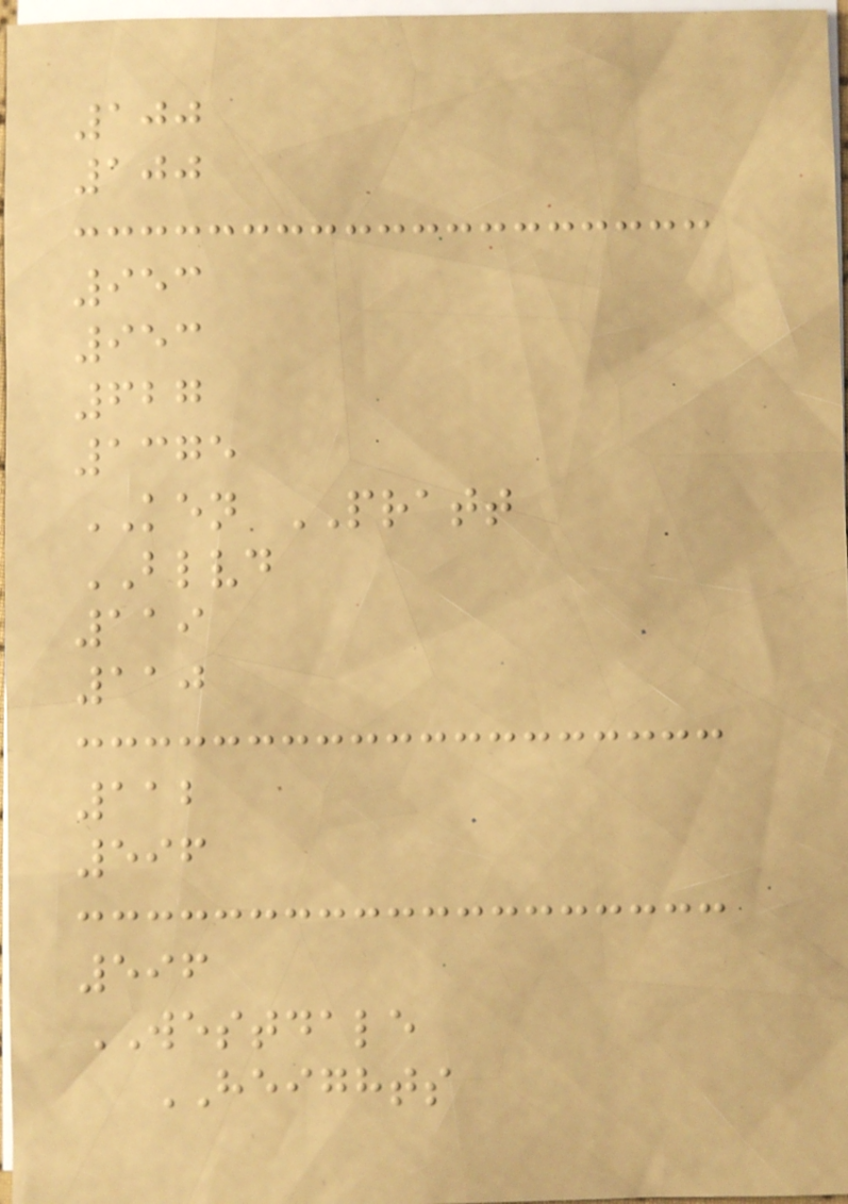100
100
953
953
627
1375
KEN PRATT
BLVD
119
110
112
596
596
WESTDALE
HEIGHTS
